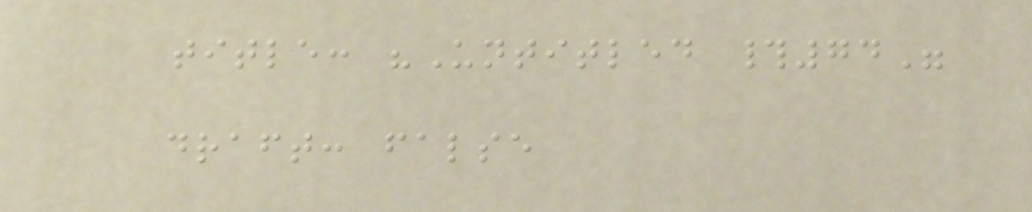title: "Untitled #74"
draft: false
